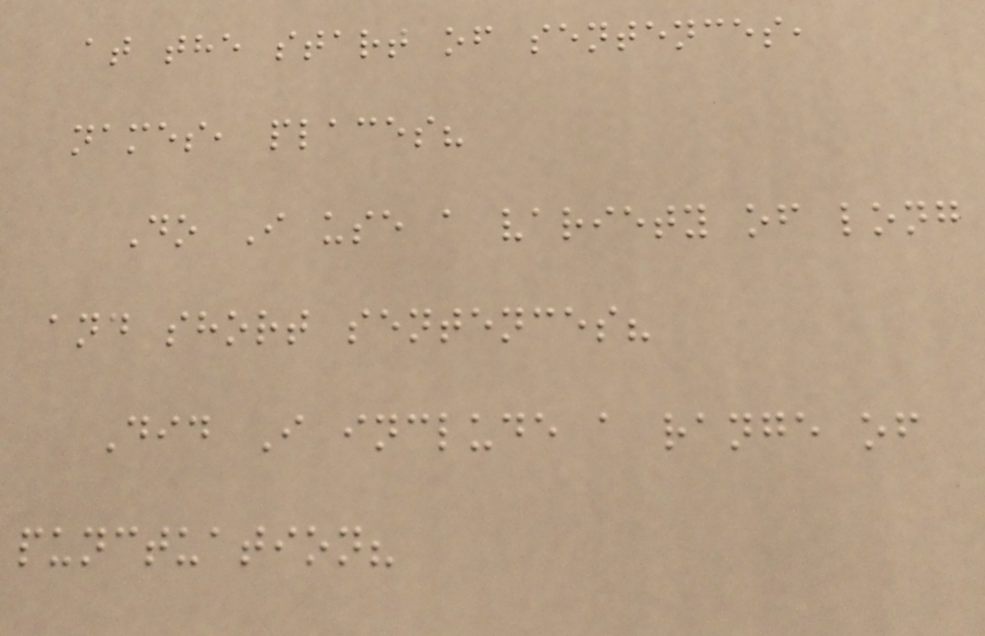at the start of sentences,
names, places?
Do I use a variety of long
and short sentences?
Did I include a range of
punctuation?
